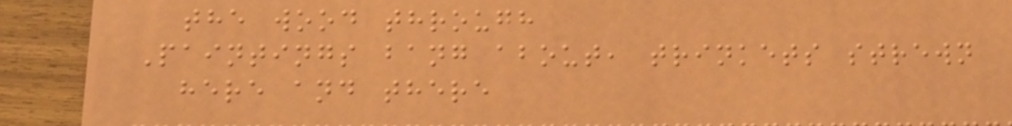the wood through
Paintings bang about, trinkets strewn
here and there
